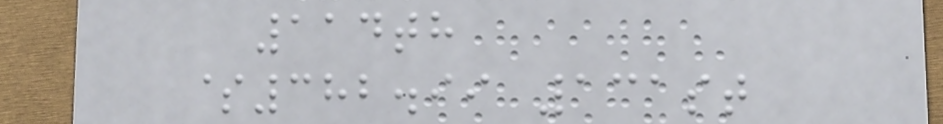114th
$382.99 131st
